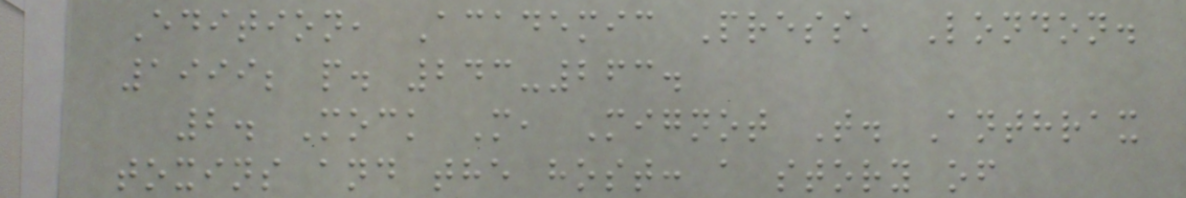Edition, Academic Press, London.
1999; p. 243-263.
2. Mock M, Mignot T. Anthrax
toxins and the host: a story of
